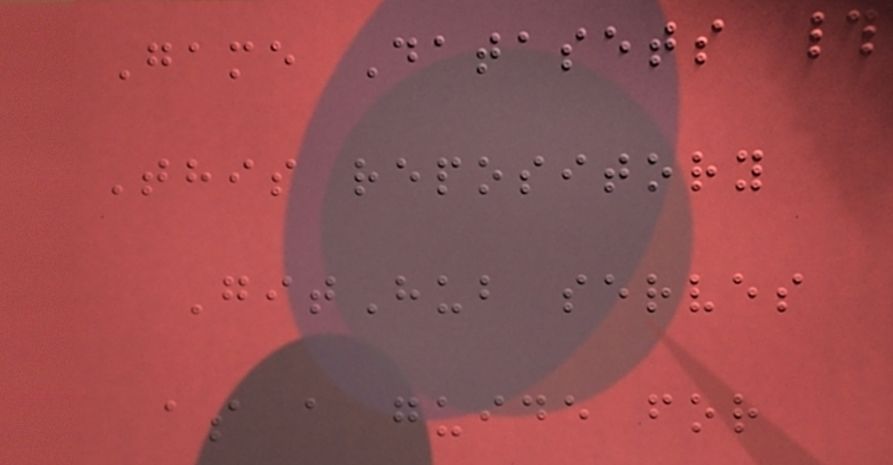Game Datasets #
This repository
GitHub serves
as a guide for
